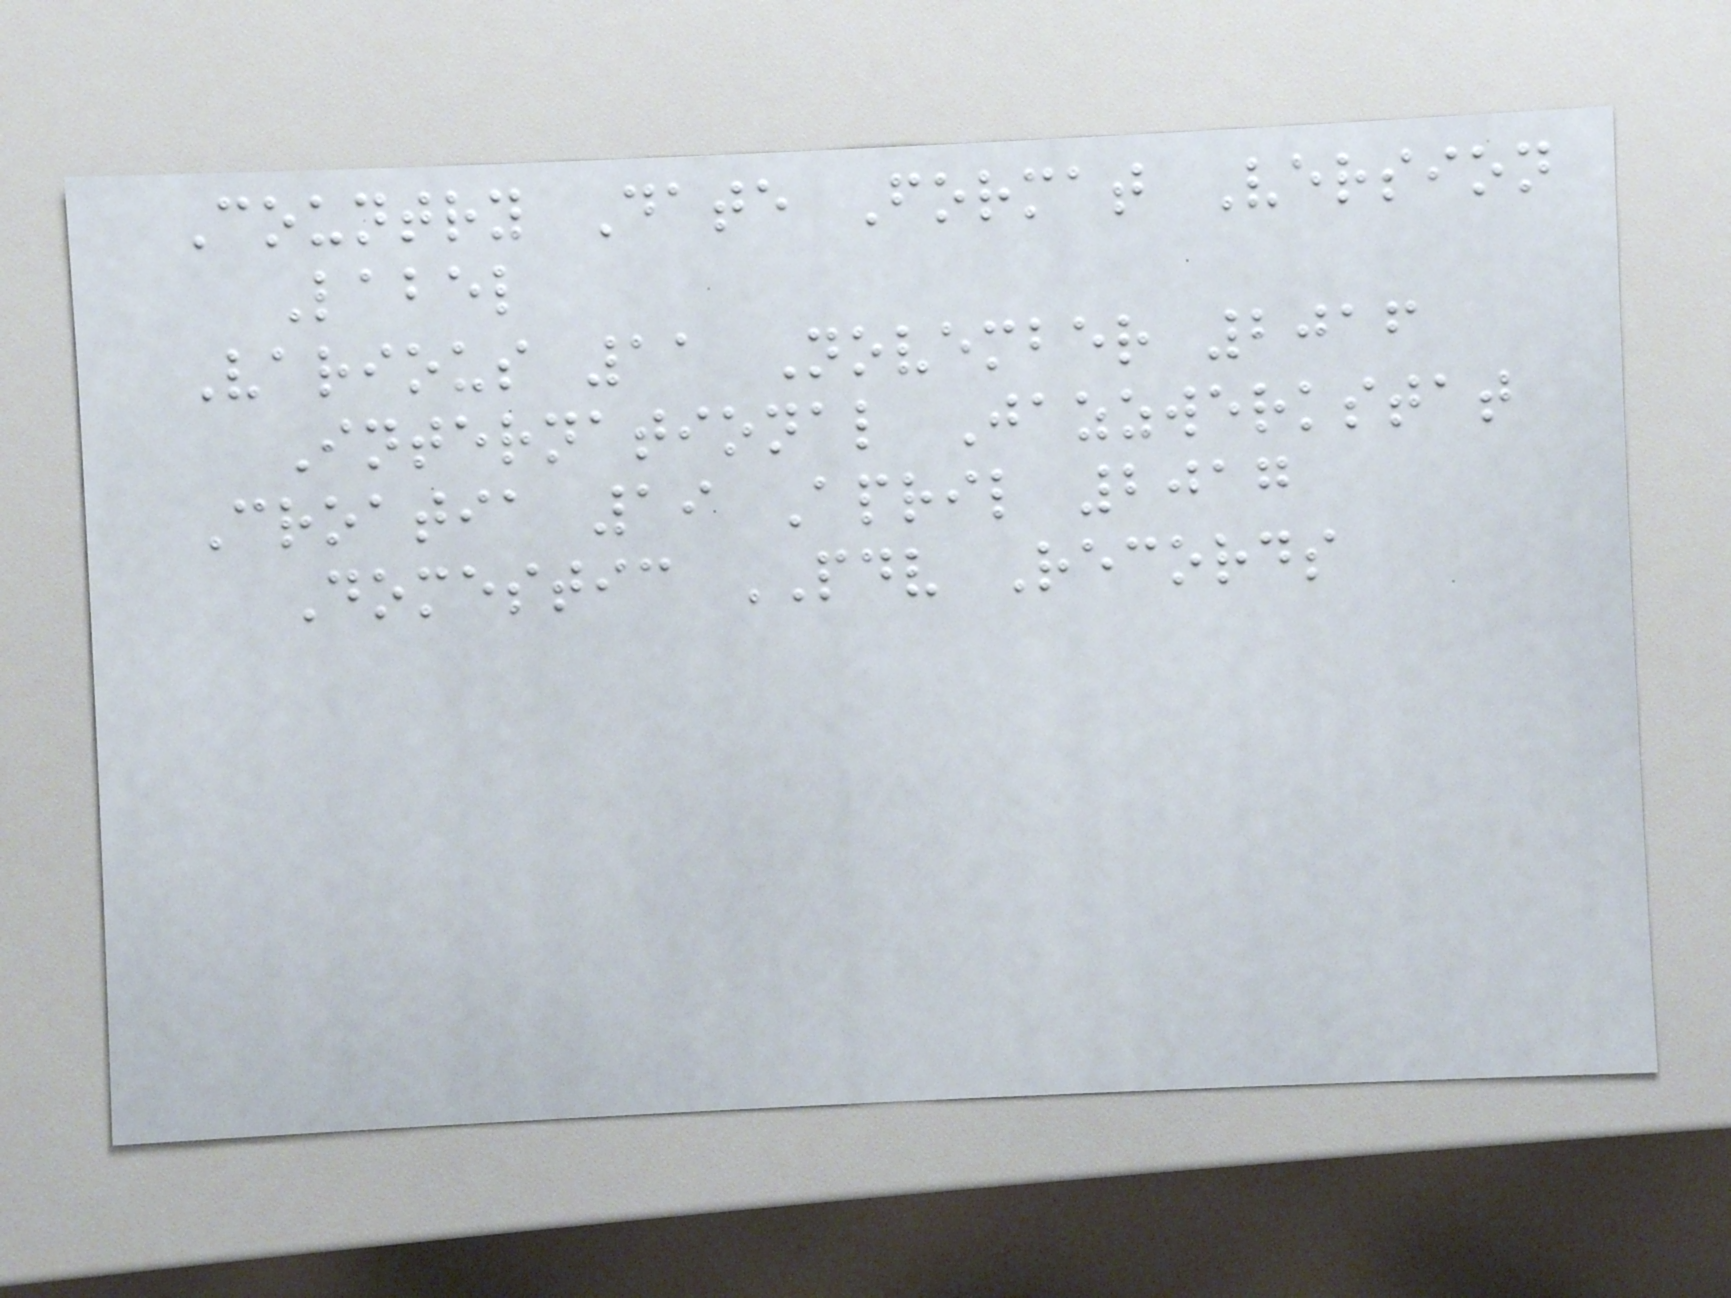Country Date Format Version
Label
Various 11 November 2016
International Jazzwerkstat
Croatia 19 April 2017
Domestic PDV Records
